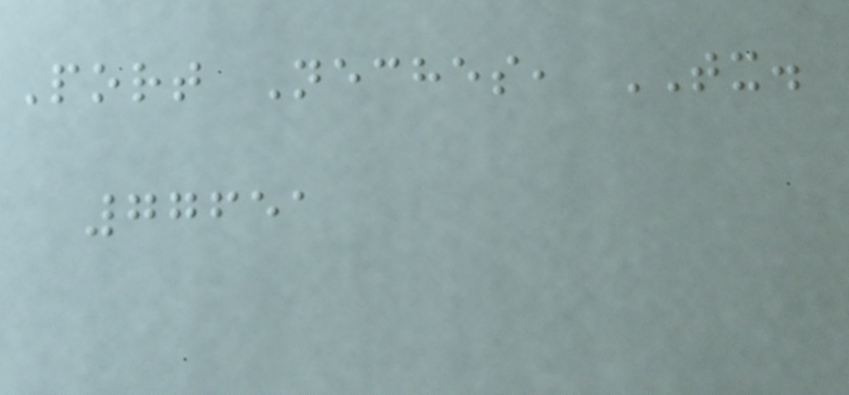Port Neches, TX.
77651
